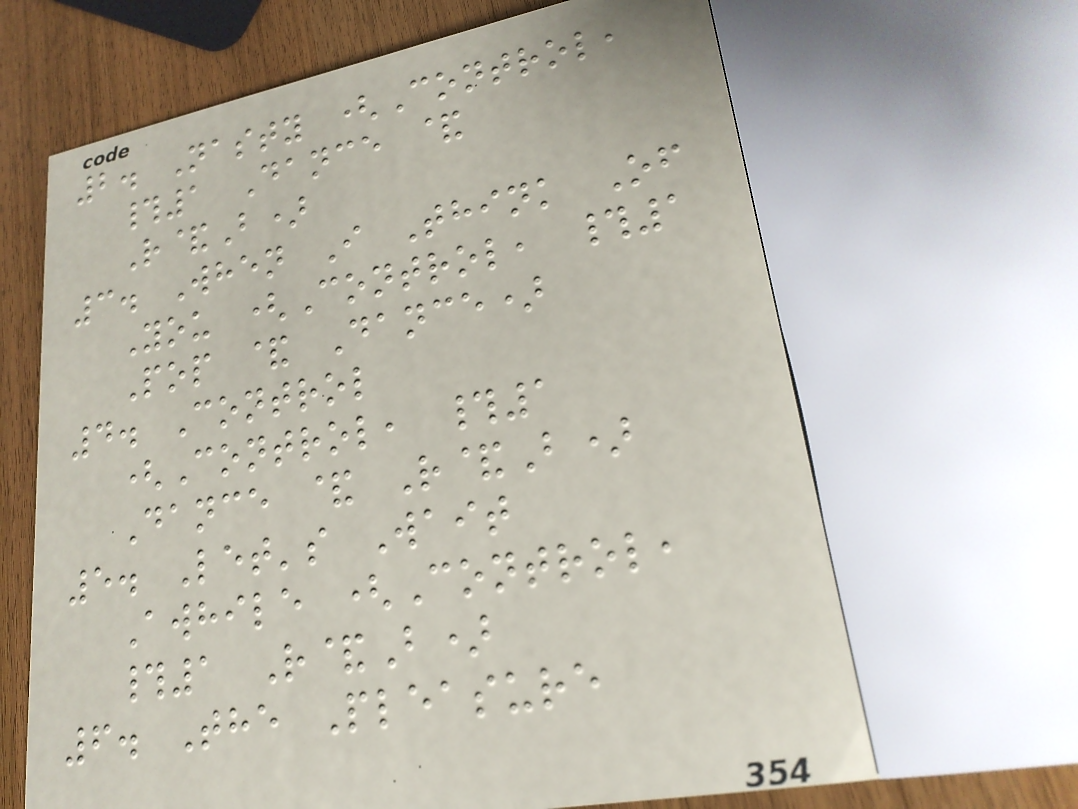2. Nasty (Control,
#1 Dance &
R&B)
3. When I Think Of
You (Control, #1
Pop & Dance)
4. Control
(Control, #1
Dance & R&B)
5. Let's Wait
Awhile (Control,
#1 R&B)
6. The Pleasure
